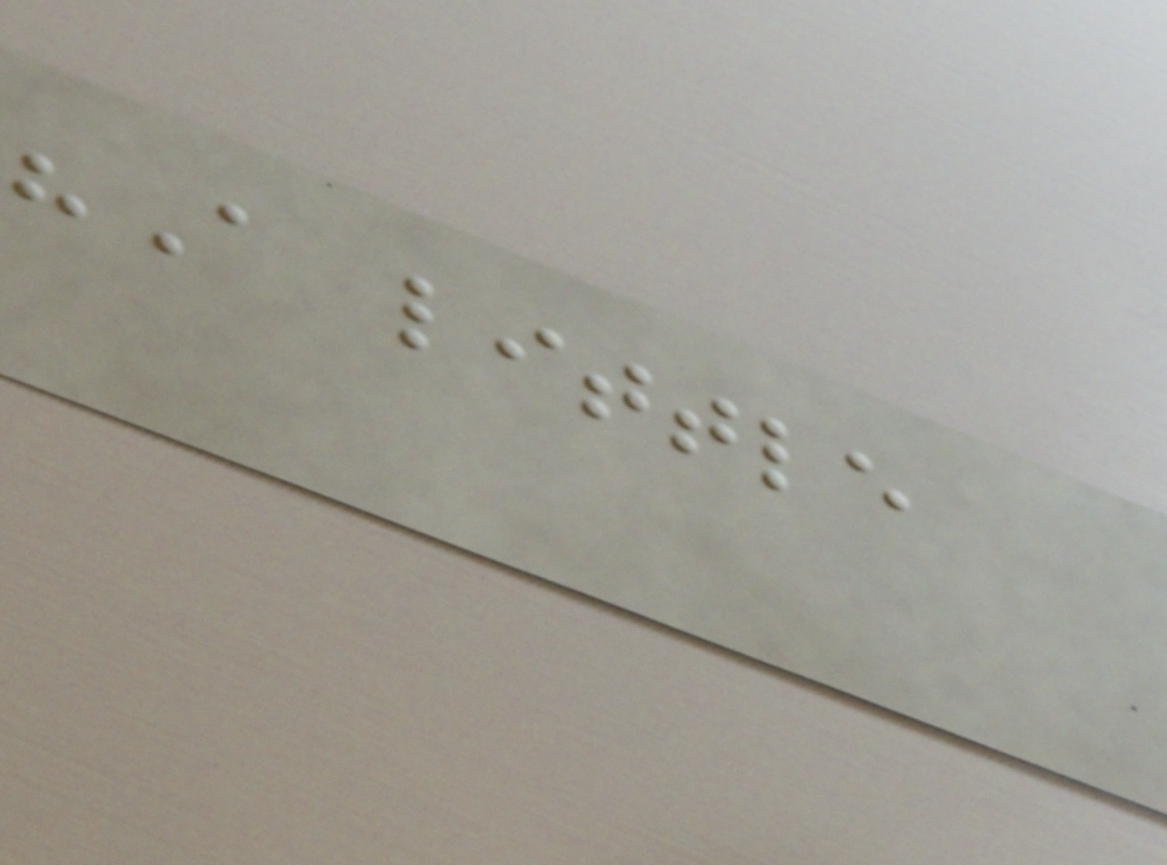"A little
